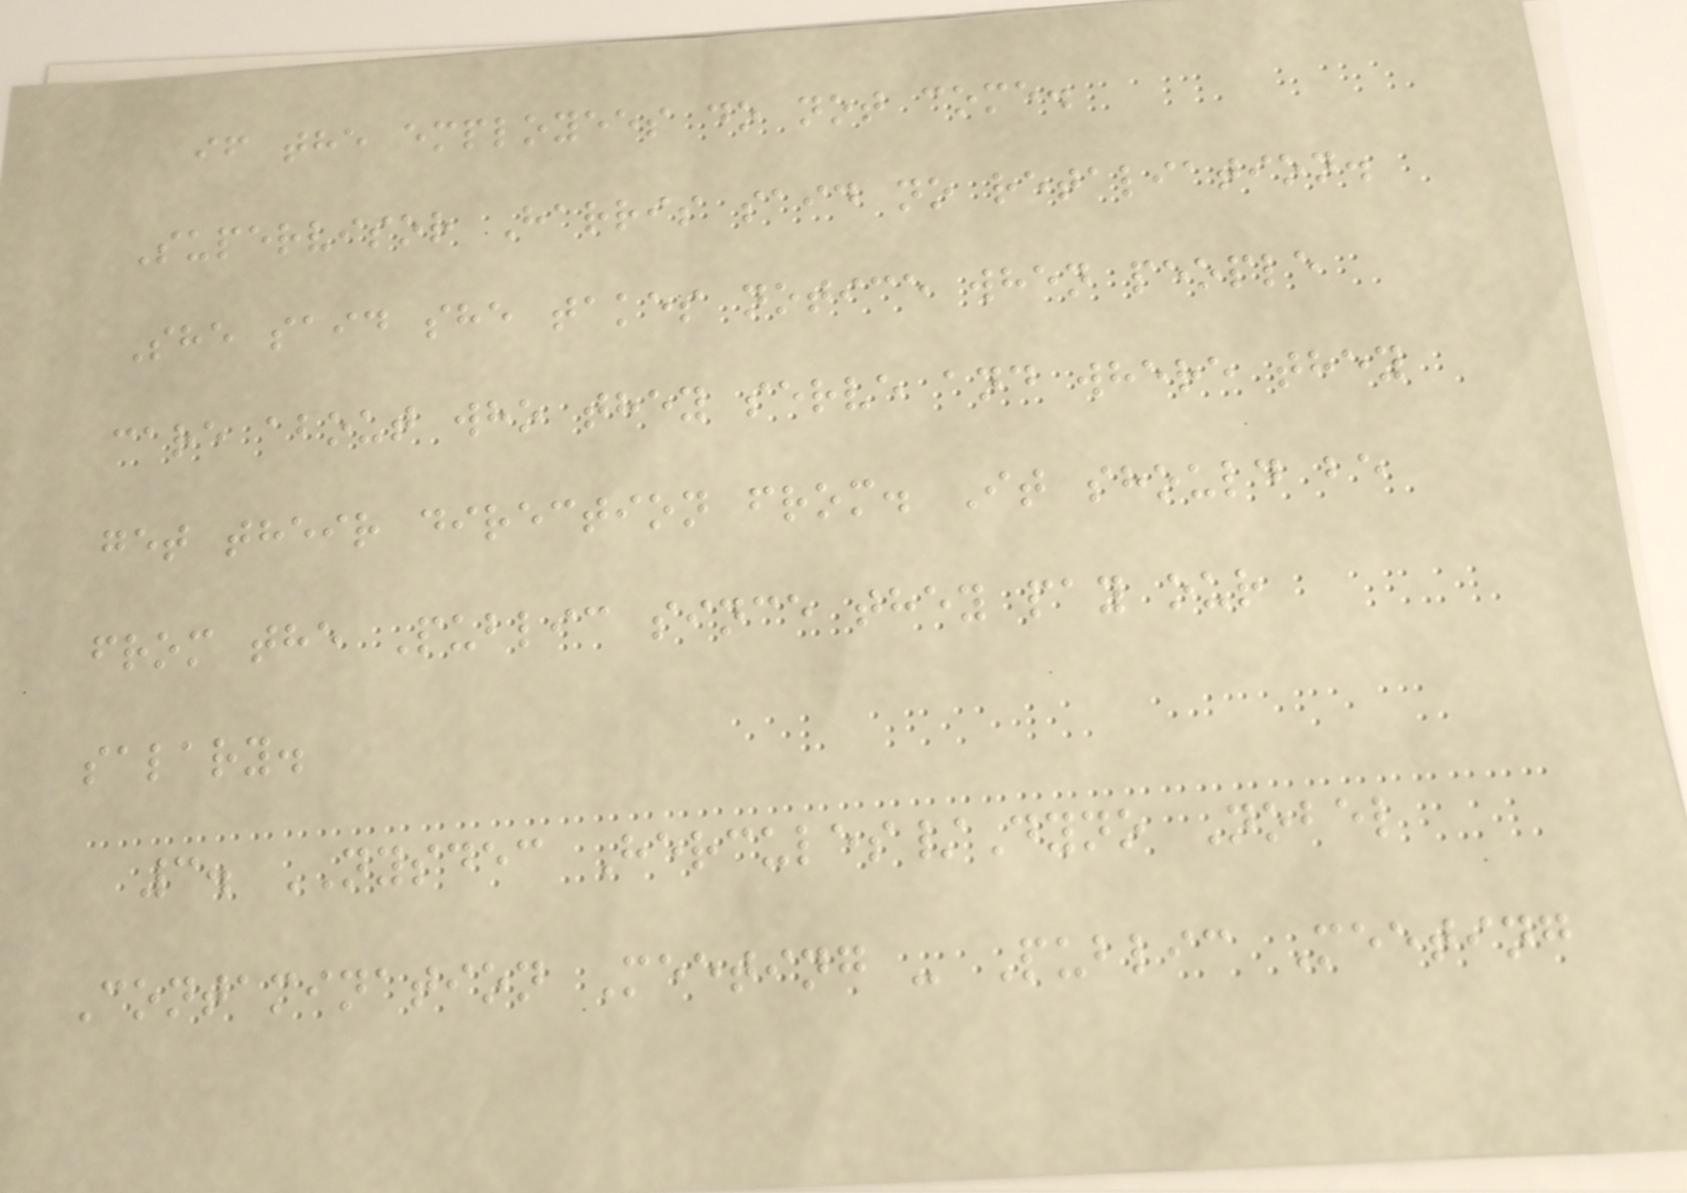if the employees do not come.
Supervisor Harris said no retaliation.
She said she takes notice when people
care about who they serve and where they
get their direction from. It should be
from the Public since they pay our
salary.
3. NYSDEC Hercules/Dyno Nobel
Contamination Meeting - Public Meeting
